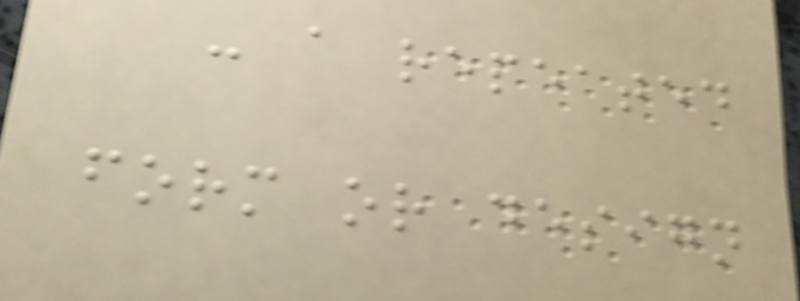- a repeated
form or design
